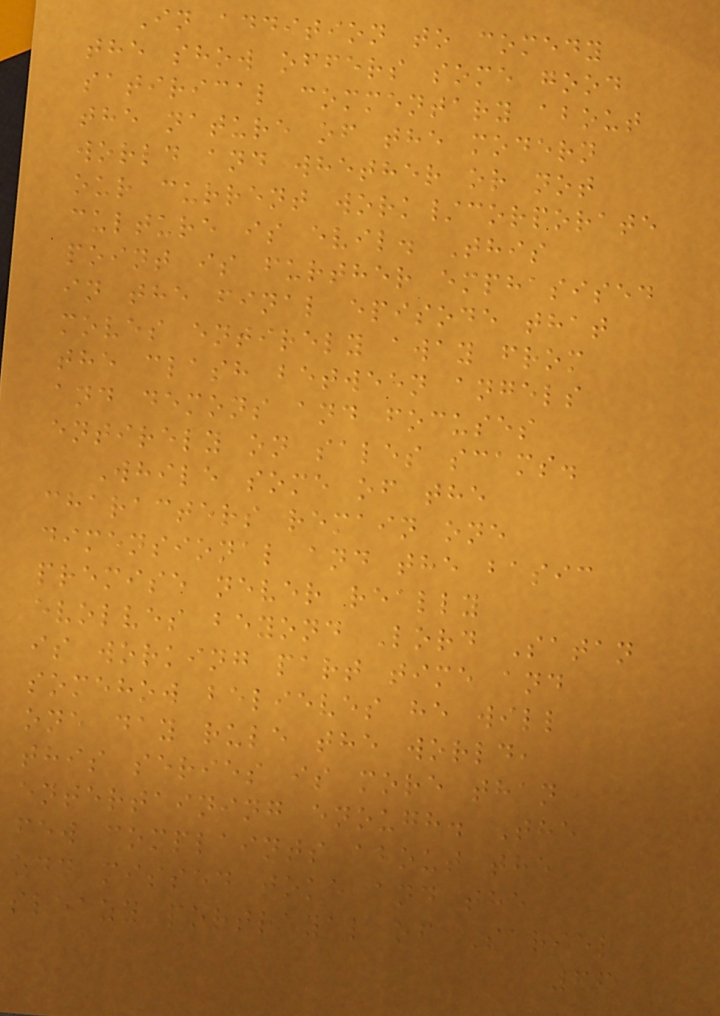In addition to comedy
the show offers some good
satirical commentary about
the nature of the modern
world and whether or not
our current work/corporate
culture is evil. This
point is further emphasised
in the final episode that
moves entirely away from
the clash between angels
and demons and focuses
entirely on sales scams.
While some of the
characters remain one
dimensional and the basic
premise never really
evolves beyond Lord Satan
is working part time and
somehow believes he will
one day rule the world,
this series is more than
entertaining enough. The
few complaints about the
odd missed joke and the
sleazy portrayal of Sariel
66
